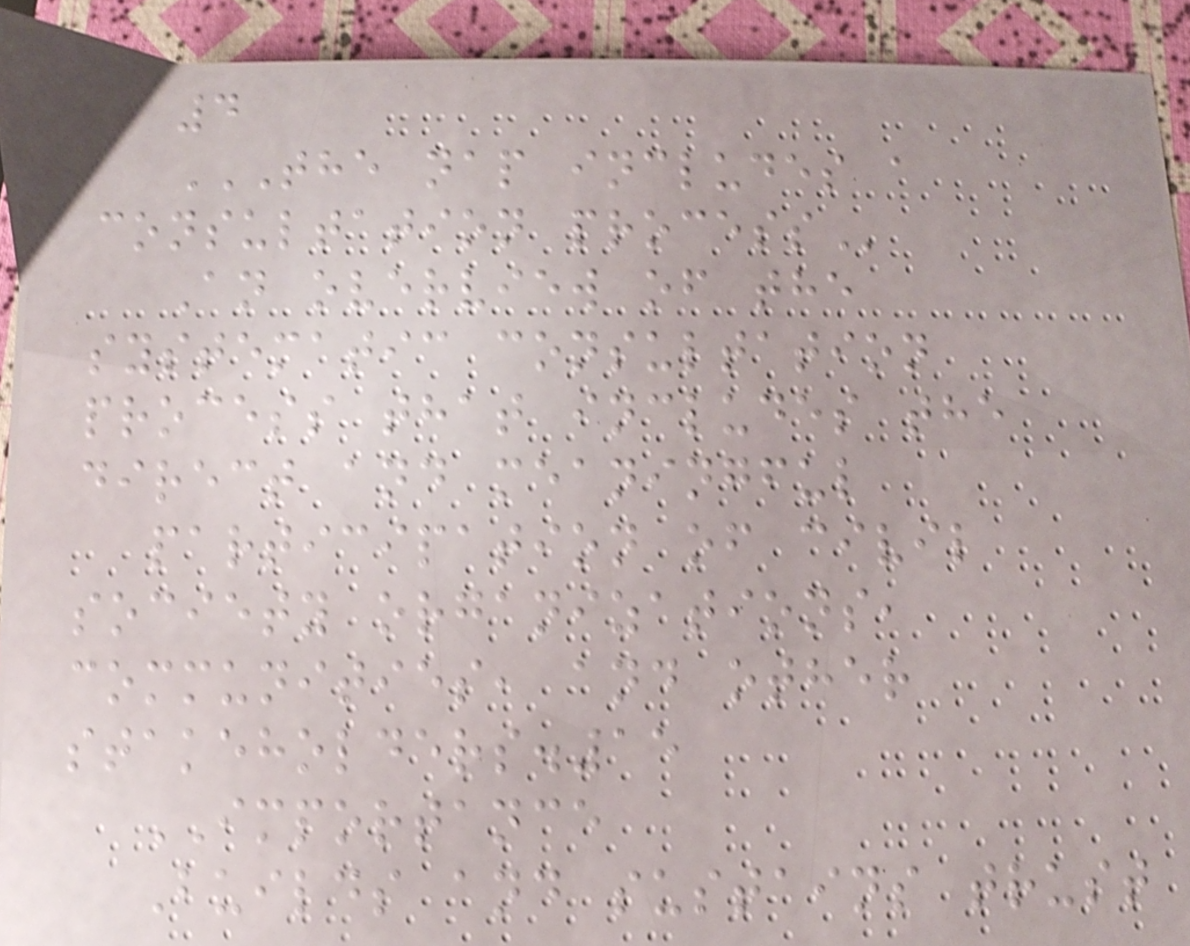4
THE NAP INCLUDES A
CONSULTATION PROCESS
An overview of the
systematic consultation
process that includes the
direct and meaningful
participation of civil
society organizations,
communities, and other
stakeholders.15
IMPORTANCE
Builds and sustains trust
